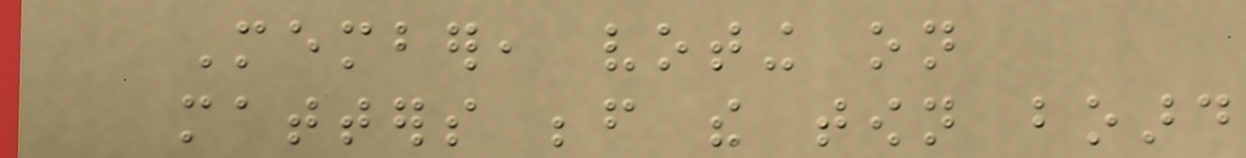Member, voting on
matters before the town board
